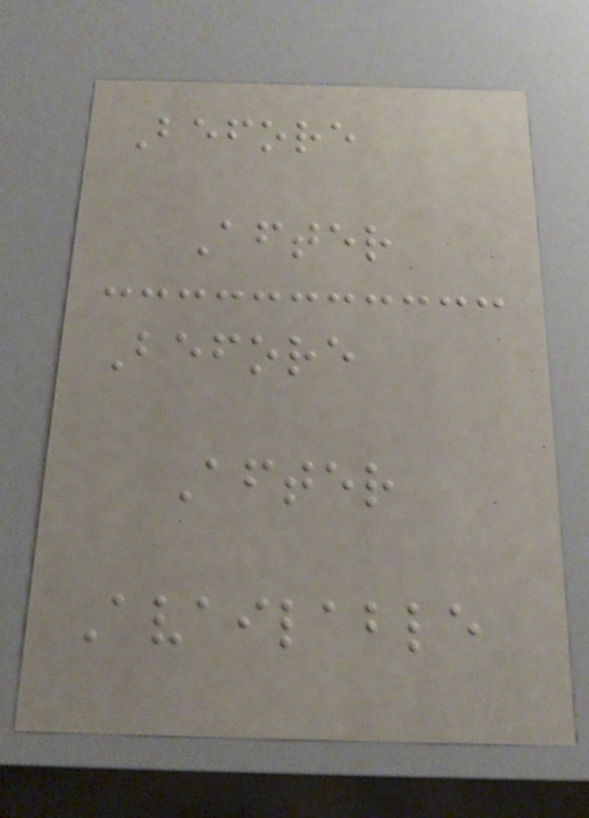Before
After
Before
After
Available
